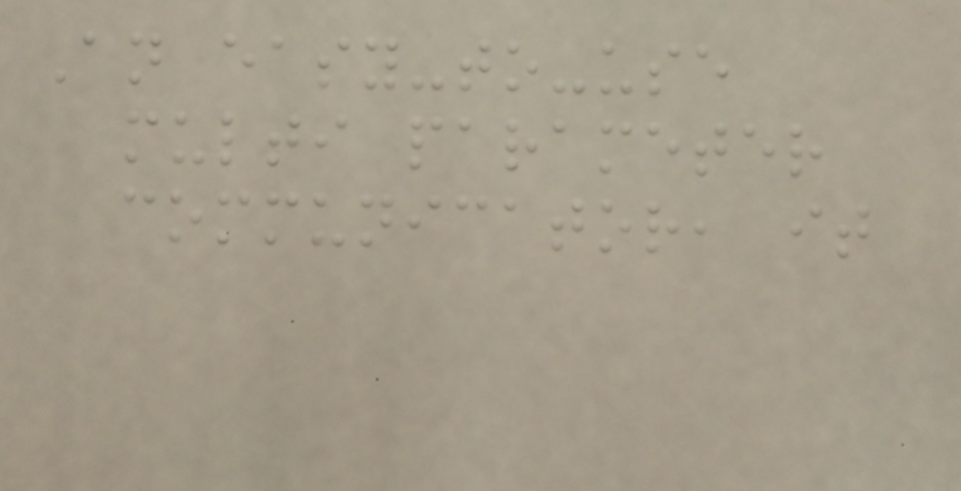An easy-to-use
multi parameter
communicator, it
